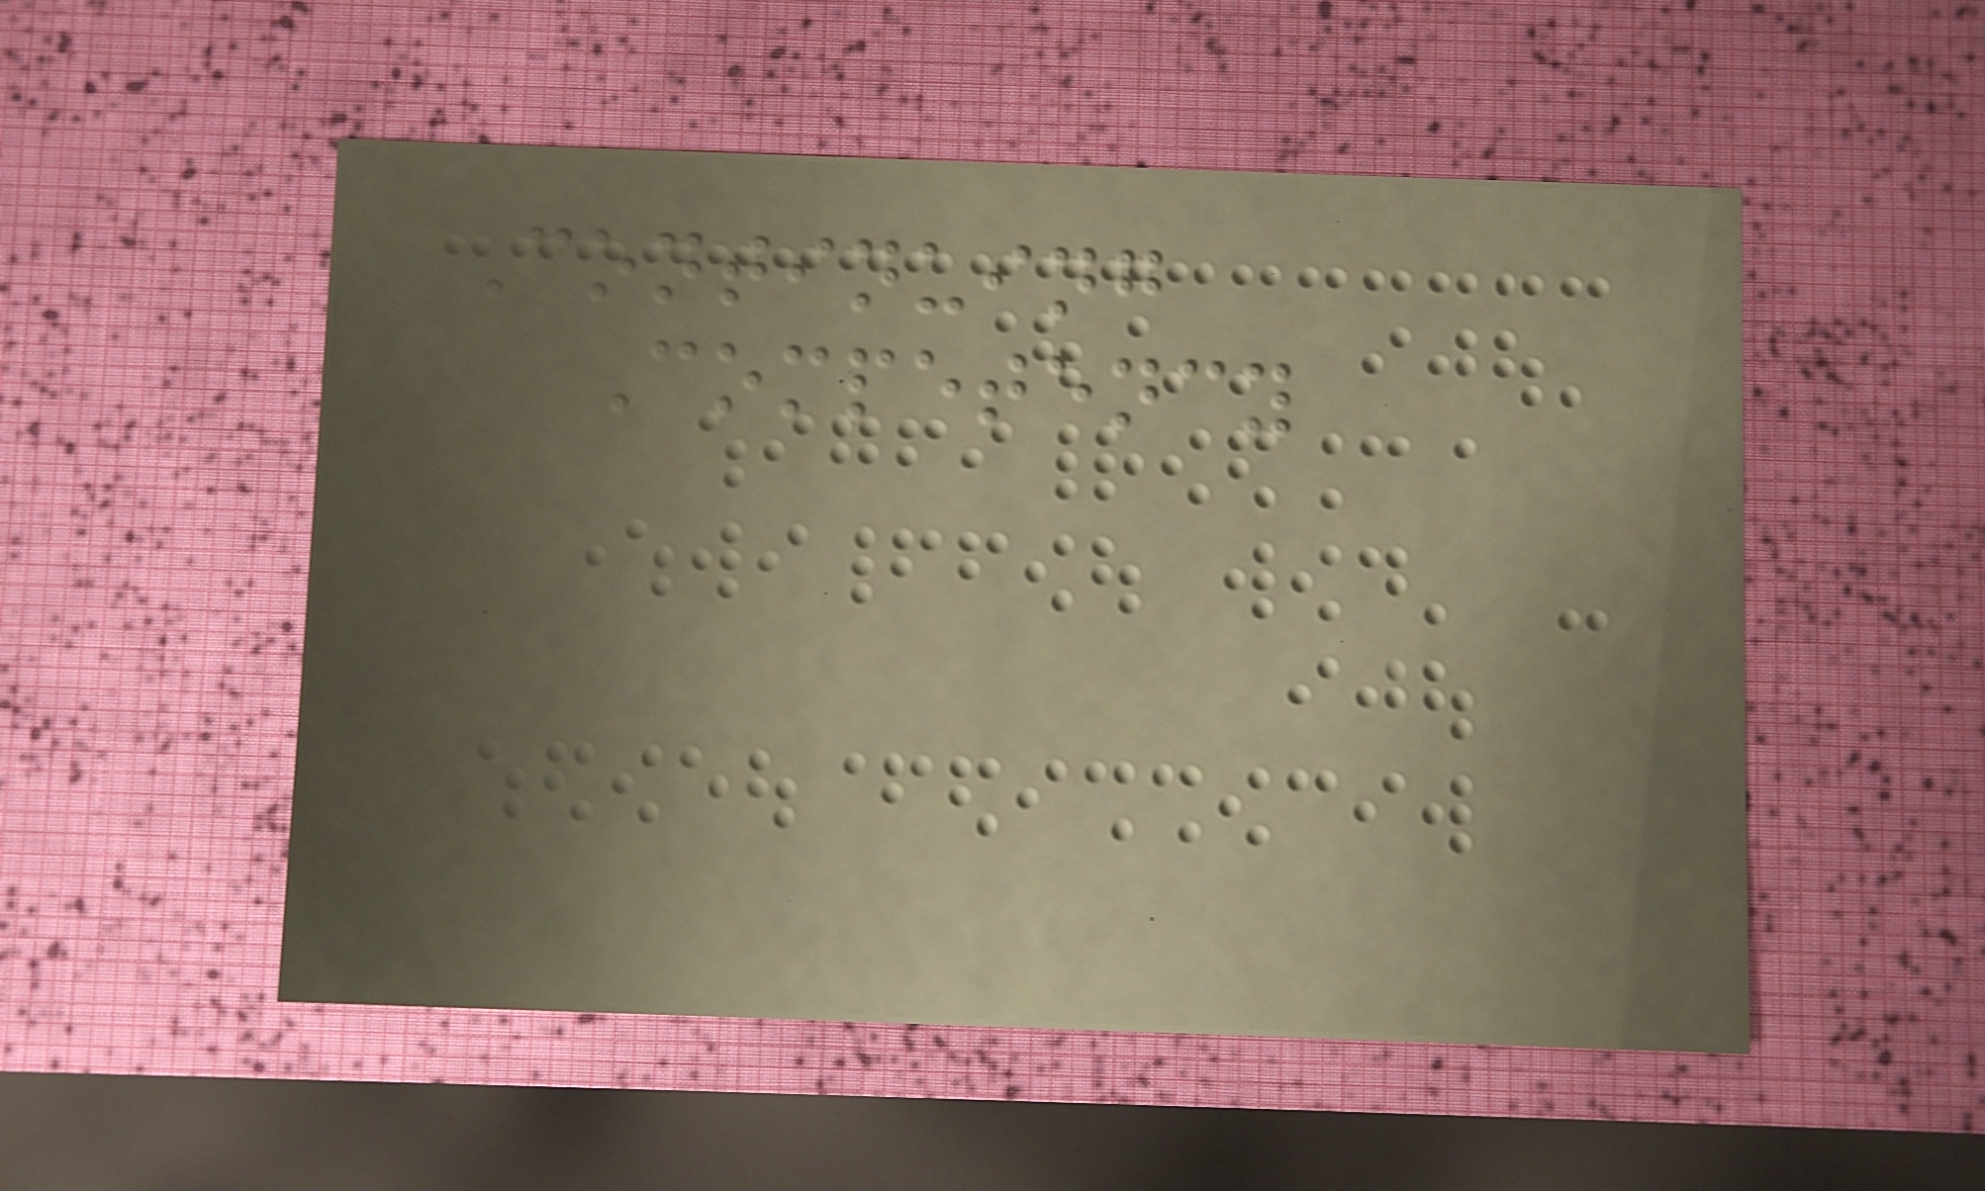Continuing
Competency
